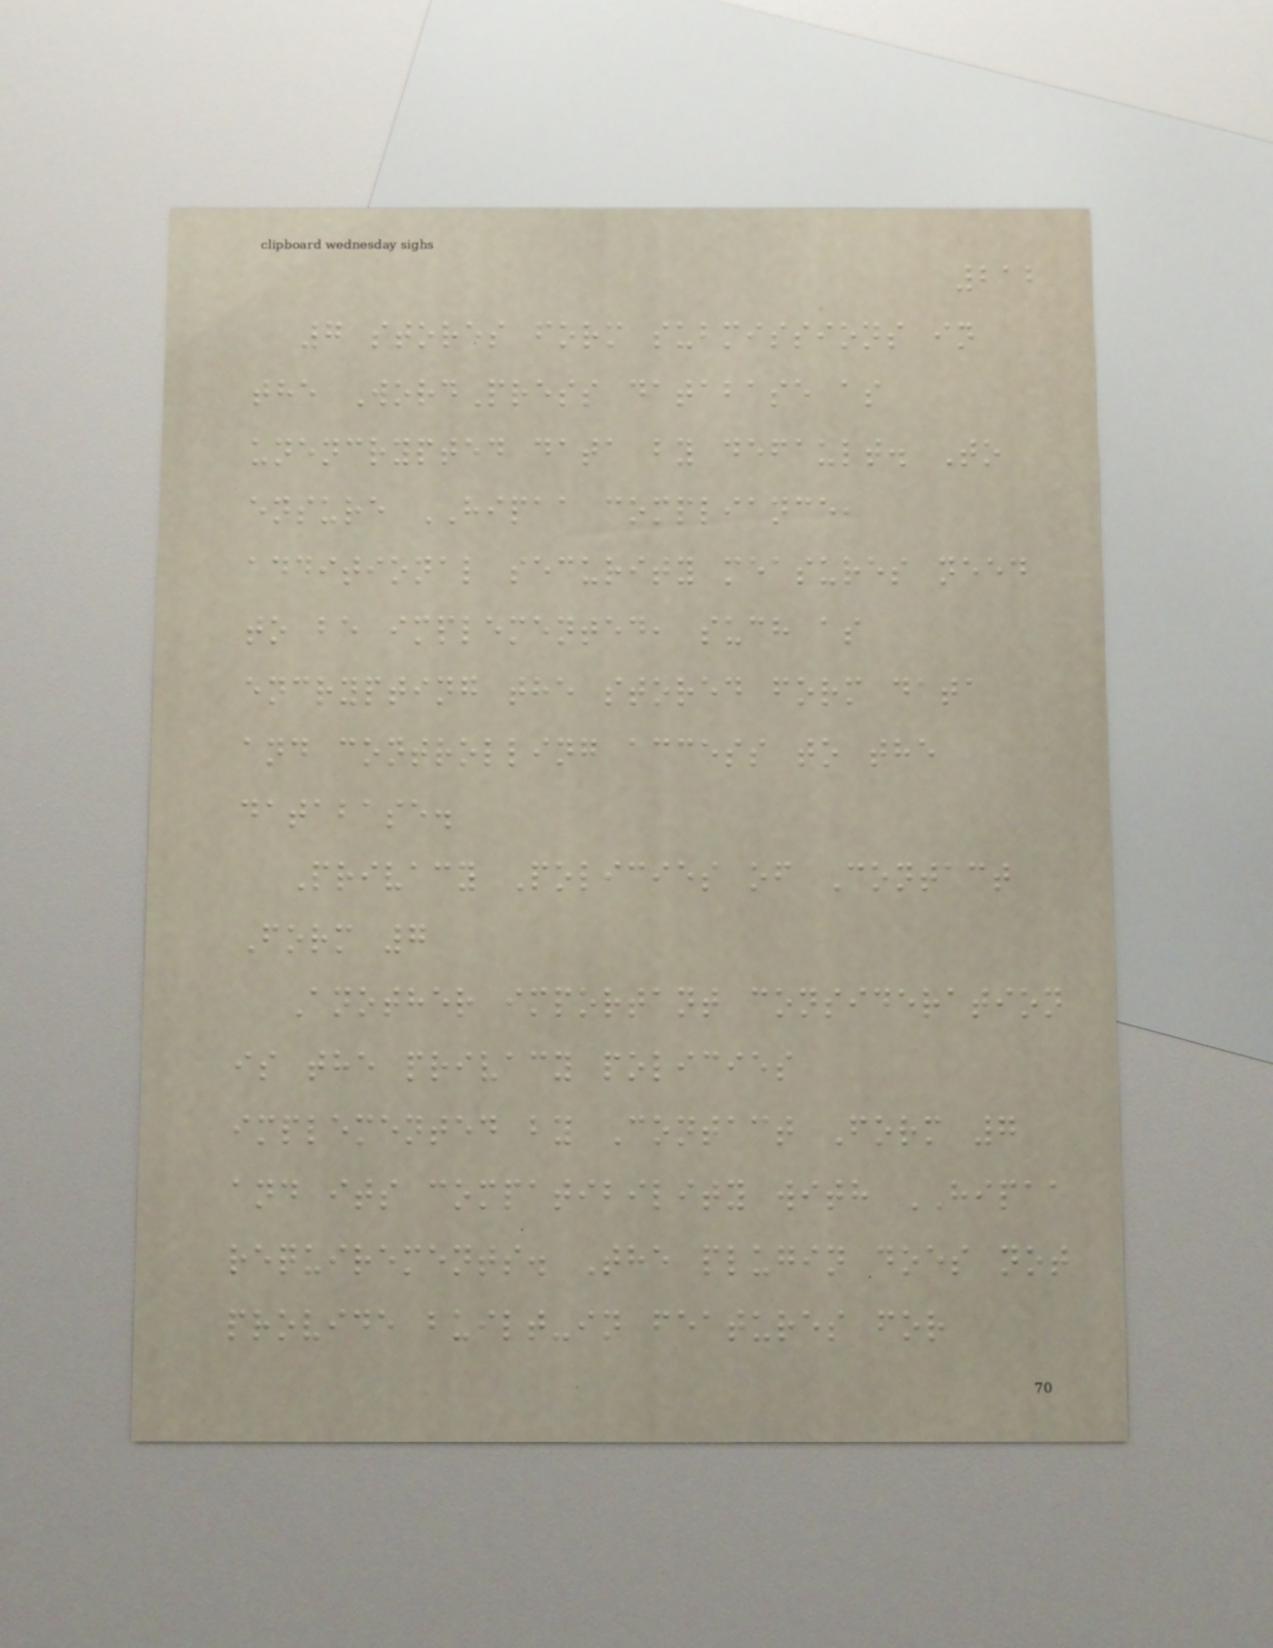212
7 stores form submissions in
the WordPress database as
unencrypted data by default. To
ensure HIPAA compliance,
additional security measures need
to be implemented, such as
encrypting the stored form data
and controlling access to the
database.
Privacy Policies of Contact
Form 7
Another important consideration
is the privacy policies
implemented by Contact Form 7
and its compatibility with HIPAA
requirements. The plugin does not
provide built-in features for
